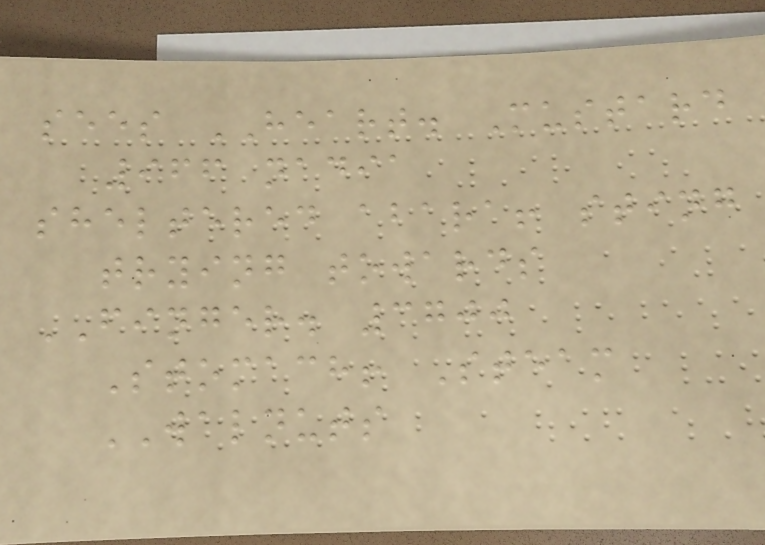sees HEART. Mustard
966 nadia
sheltered abara! sting
trying towards
FINGER. 3700
Stomach! Steam
WALNUTS
